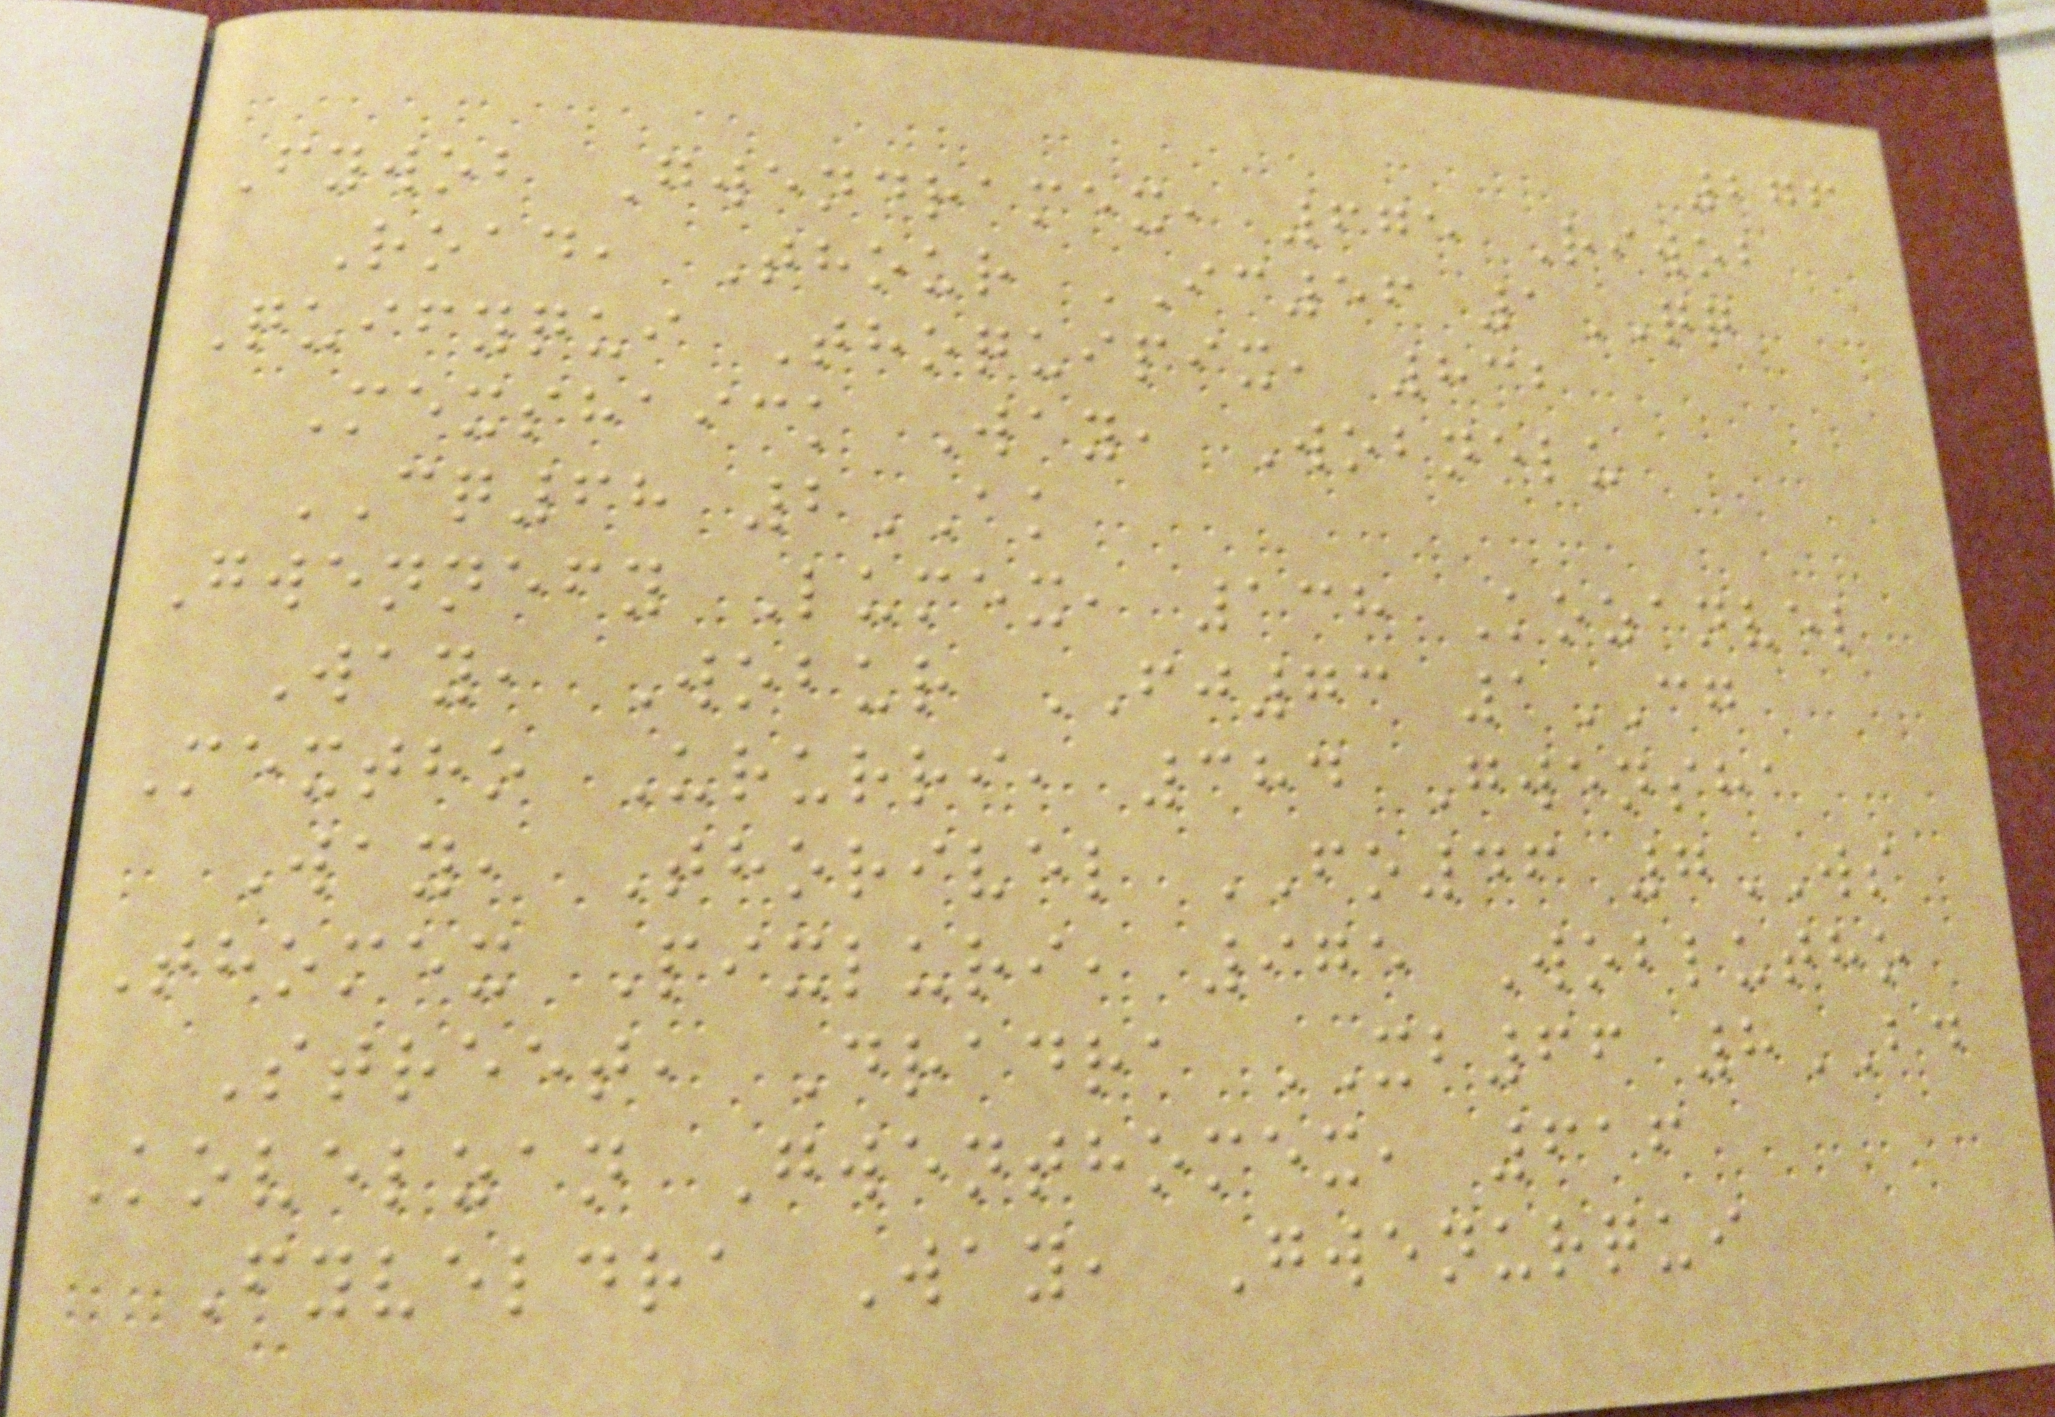276
Fywob Gwendramex, 675 Riwob
Road, Thour IC56 1QQ
Quifyqui Thoquipix, 832
Mexshaick Way, Wobnelu
CQ68 2AK
Gwennefy Lumex, 138 Kozanvel
Way, Wobur FJ73 1CG
Mextho Ururri, 384 Gwensha
Way, Thorivel FO46 7WS
Thomex Pixluri, 975 Woblutho
Street, Dradra XB66 8BD
Kovelzan Gwenthomex, 616
Fyveldra Way, Gwenurqui
